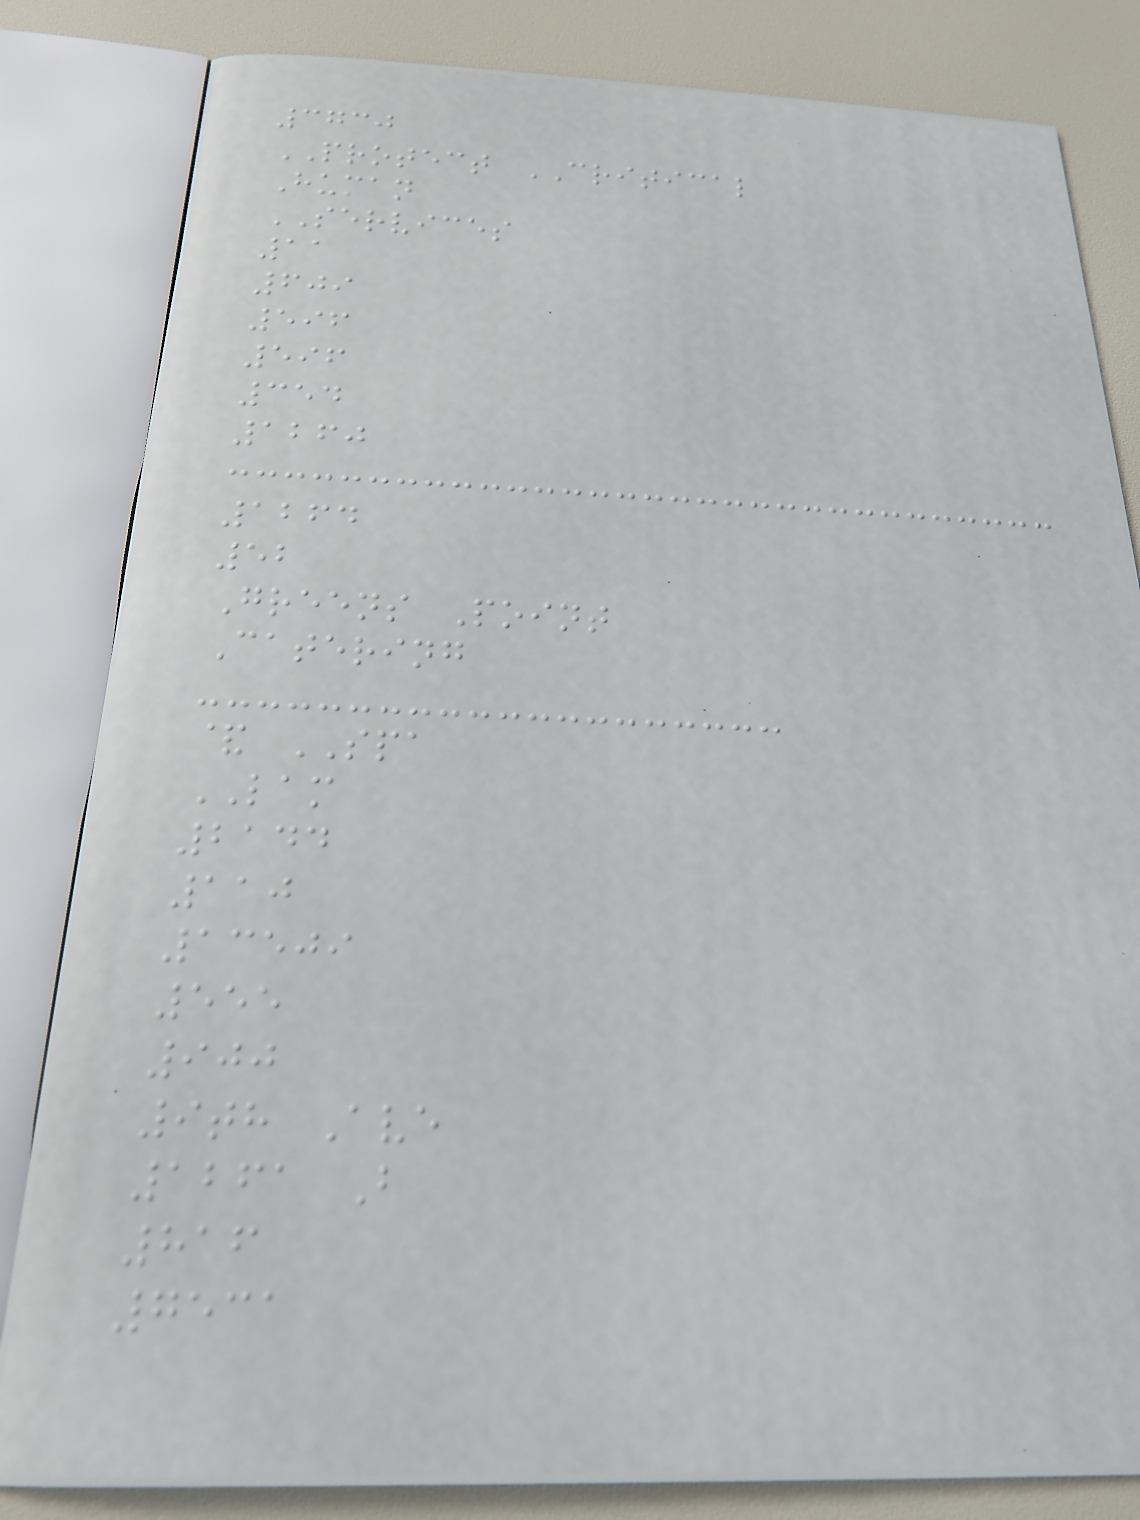3730
PROTECT CRITICAL
Human
SERVICES
11
609
596
596
354
1260
1264
52
Greens Point
Catering
& SPA
LAM
2144
110
13509
555
900
9th Ave
1261 B
816
7531
